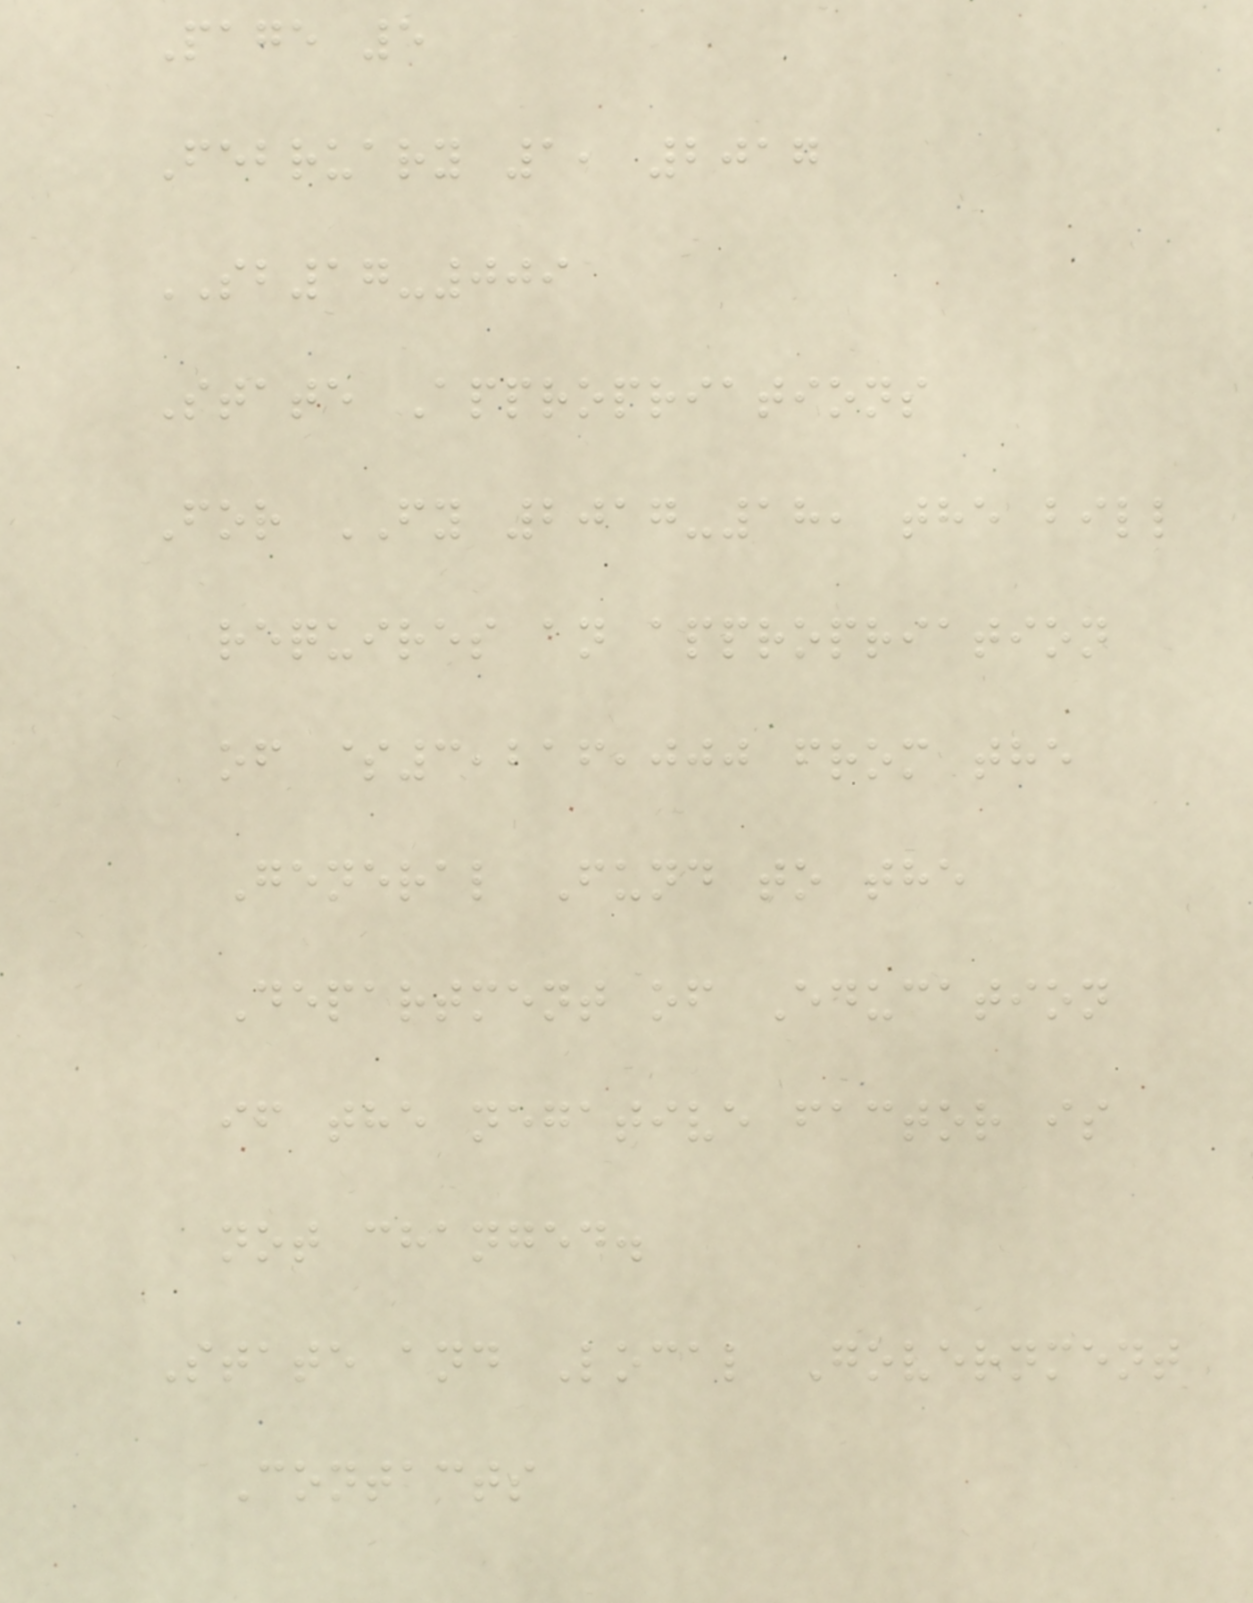Page 5
February 1, 2017
SB17-009
State Appropriations
For FY 2017-18, the bill
requires an appropriation
of $3,216,000 from the
General Fund to the
Department of Education
if the negative factor is
not changed.
State and Local Government
Contacts
